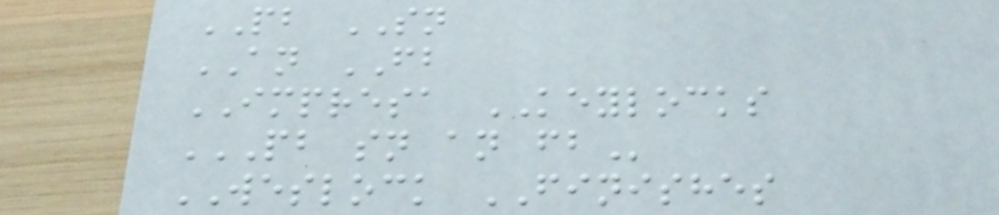PB SN
AN FB
IMPRESA KEYLOCKS
PB SN AN FB
WESLOCK FINISHES
